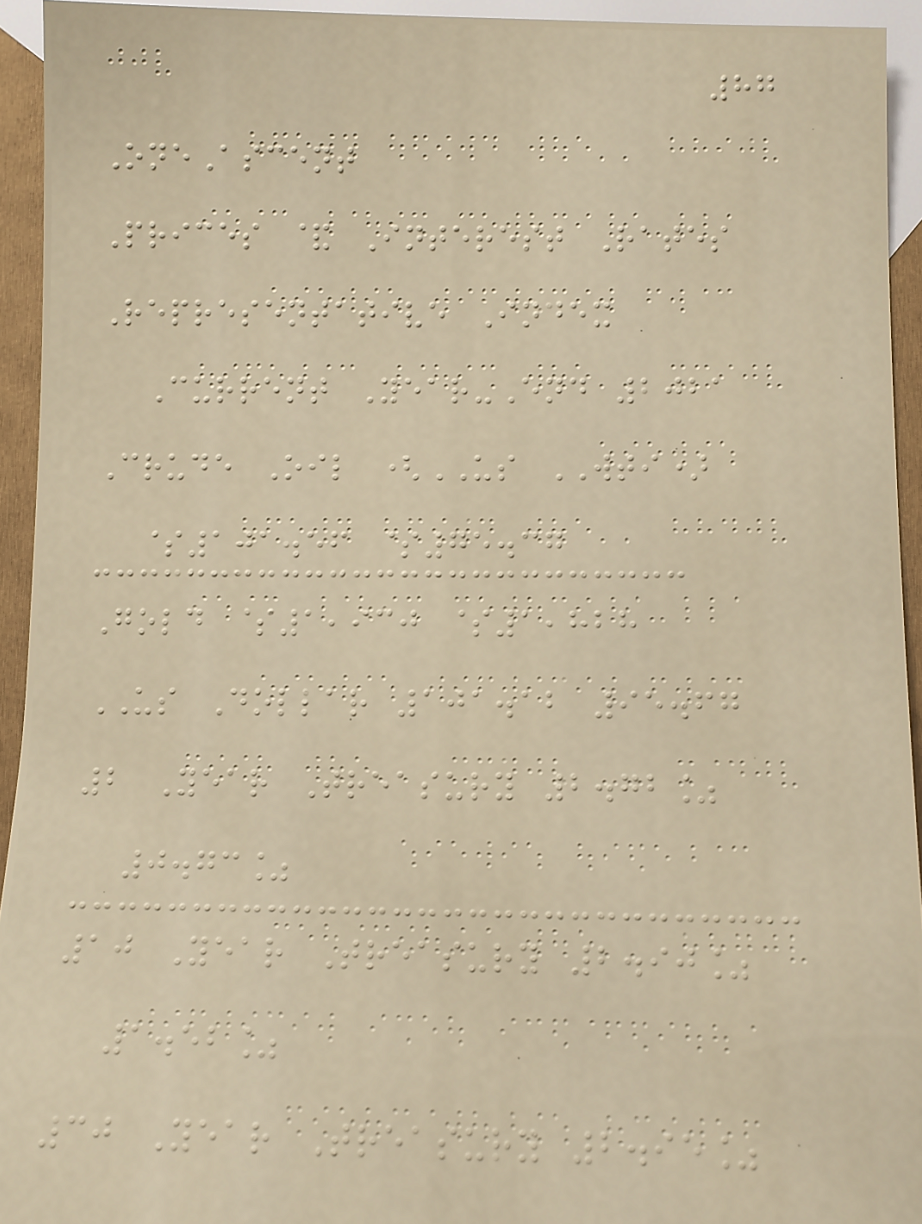87
OneAscent
Prices & Interest Rates
Representative Index
Current Year-End 2021
Crude Oil (US WTI)
$101.56 $75.37
Gold $1,930 $1,828
US Dollar 101.12 95.67
2 Year Treasury 2.72%
0.73%
10 Year Treasury 2.90%
1.52%
30 Year Treasury 2.95%
